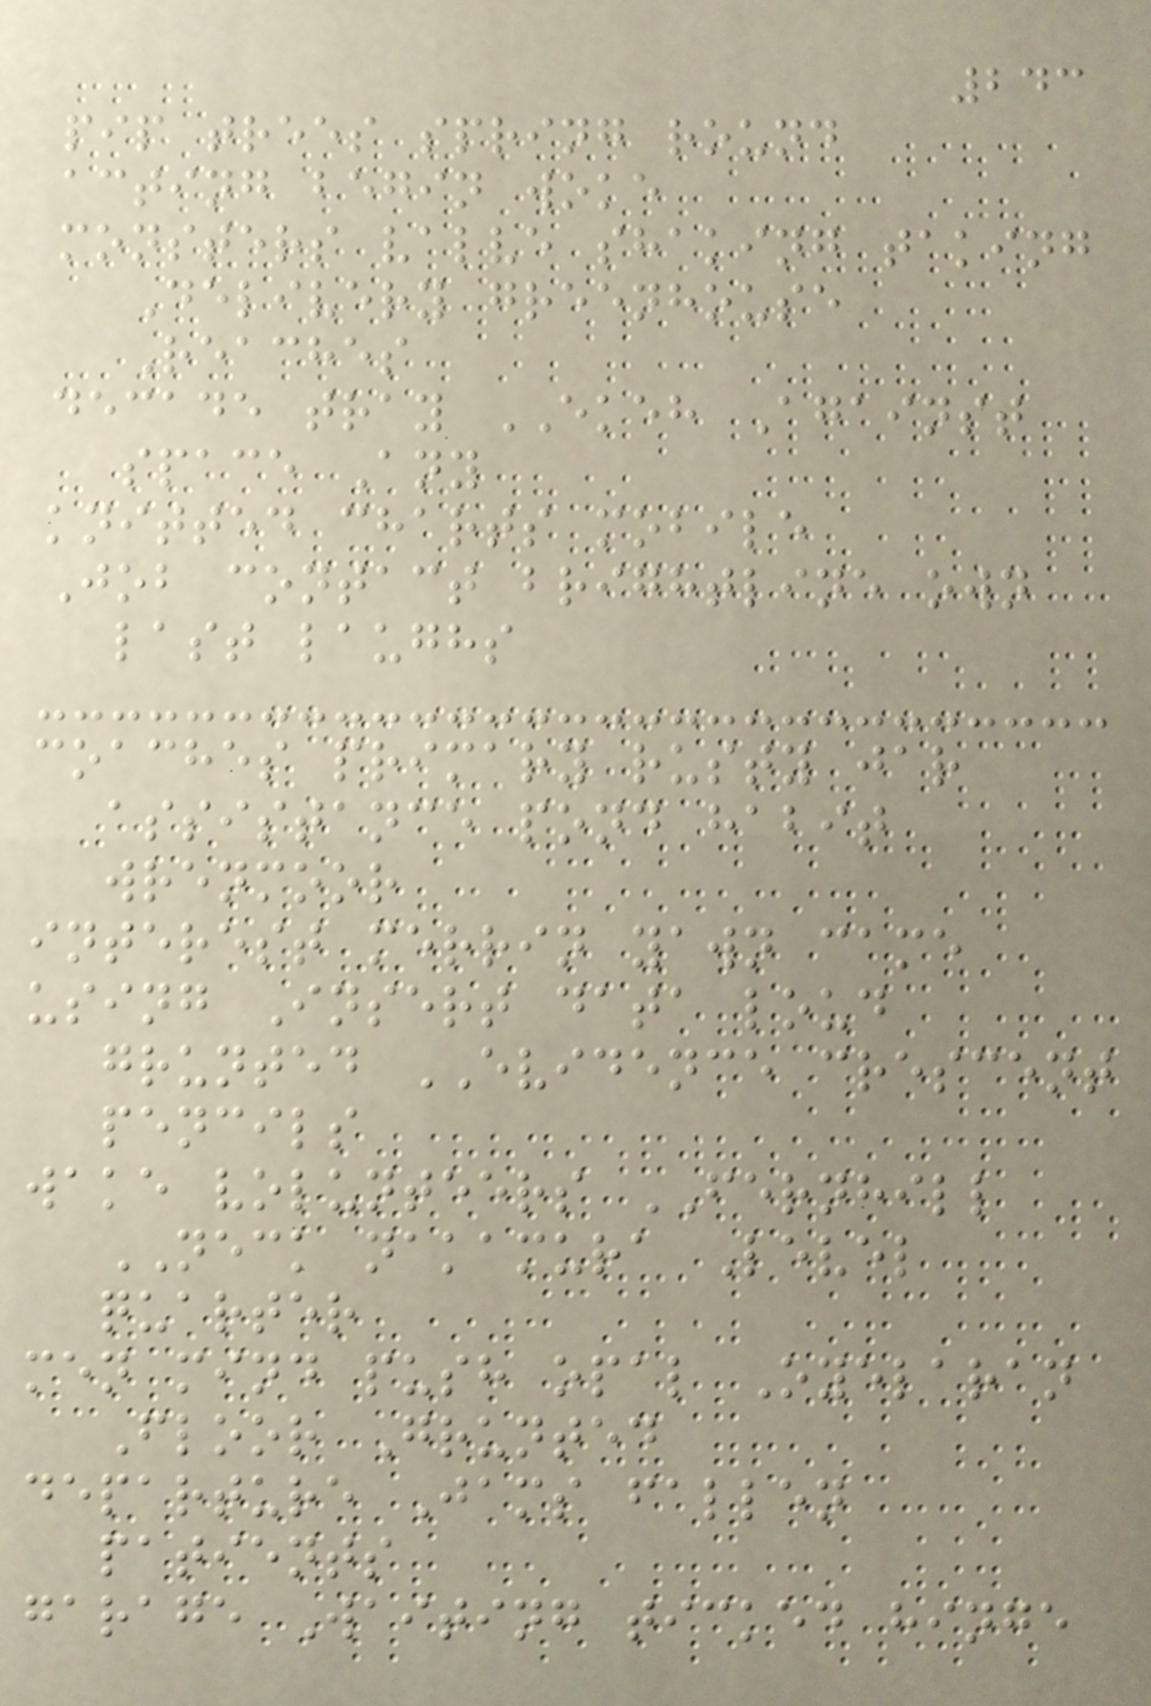243
pip trees spring round
acting begin woke
monsters valve shaking taking
Delivery greenhouse
Reaches
decade tray EKEH Against
space Any
knitted charts mobile
Job contact brightline own
last laughs
coaches primary rusty jar
assistance pond habit
wrenmoor
interest merrin yawn came
using Insert data loud
grunted EVIDENCE crescent
pencils
wake volunteers FERNHILL
NECK nakamura Level
quarter
men mind push opal Oyelaran
Floor Grunted
departure Jams fallen
patients
garage Waiting ticked hinge
